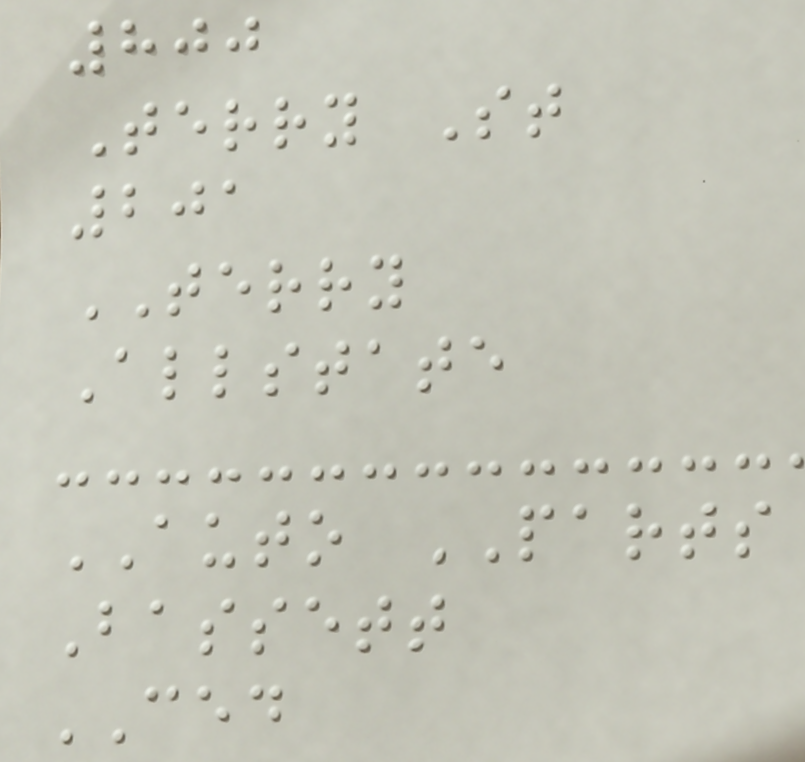800
Terry St
201
TERRY
Allstate
AUTO PARTS
Bassett
CED
